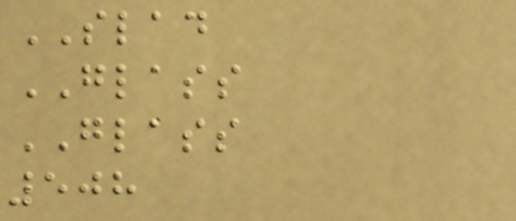SLAD
GLASS
GLASS
508
